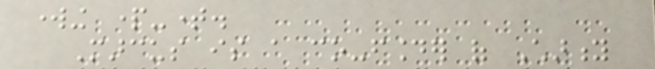working part-time.
Marcus is a co-founder of Charity
